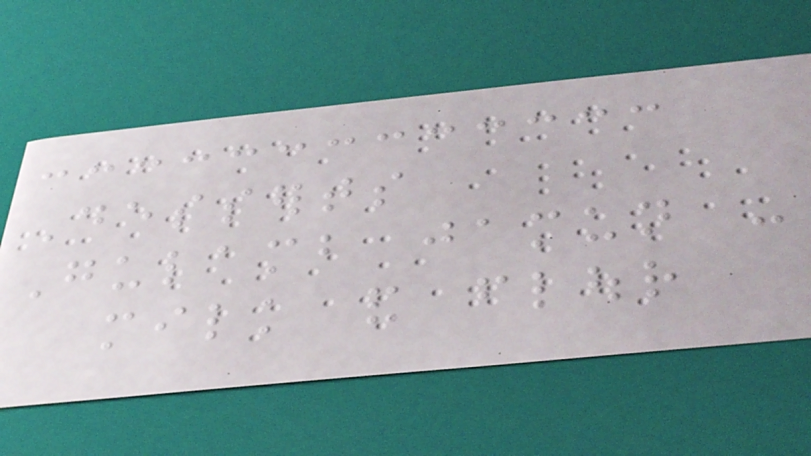Desserts
Gulamb jamun -
milk and flour
